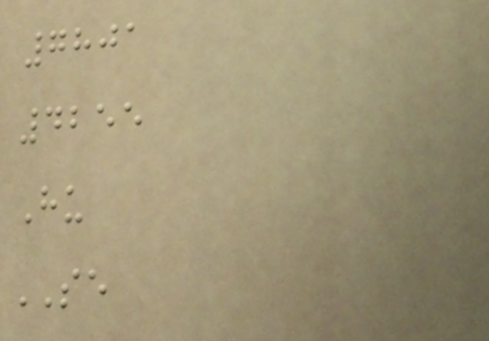7801
4255
Hu
SE
